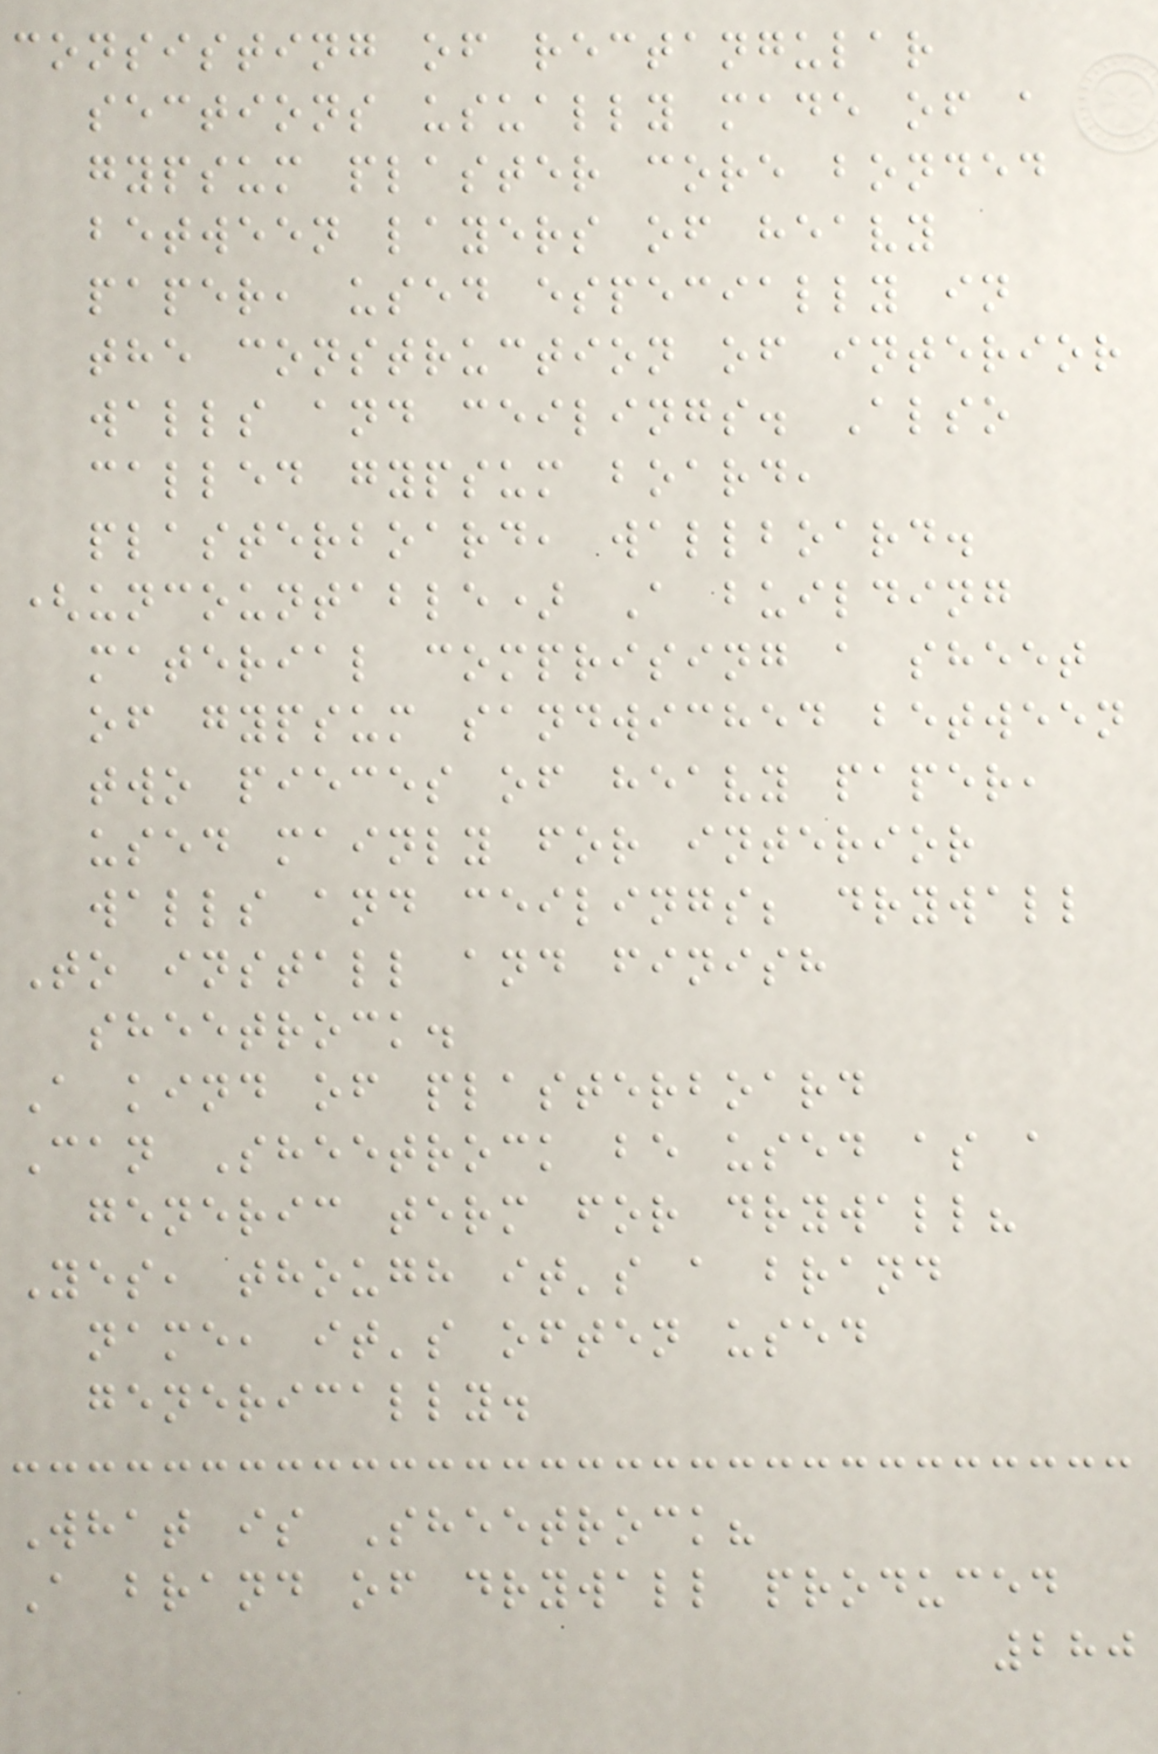consisting of rectangular
sections usually made of a
gypsum plaster core bonded
between layers of heavy
paper, used especially in
the construction of interior
walls and ceilings. Also
called gypsum board,
plasterboard, wallboard.
(uncountable) A building
material comprising a sheet
of gypsum sandwiched between
two pieces of heavy paper,
used mainly for interior
walls and ceilings; drywall
To install and finish
sheetrock.
A kind of plasterboard
Can Sheetrock be used as a
generic term for drywall?
Yes, though it's a brand
name, it's often used
generically.
What is Sheetrock?
A brand of drywall produced
280
